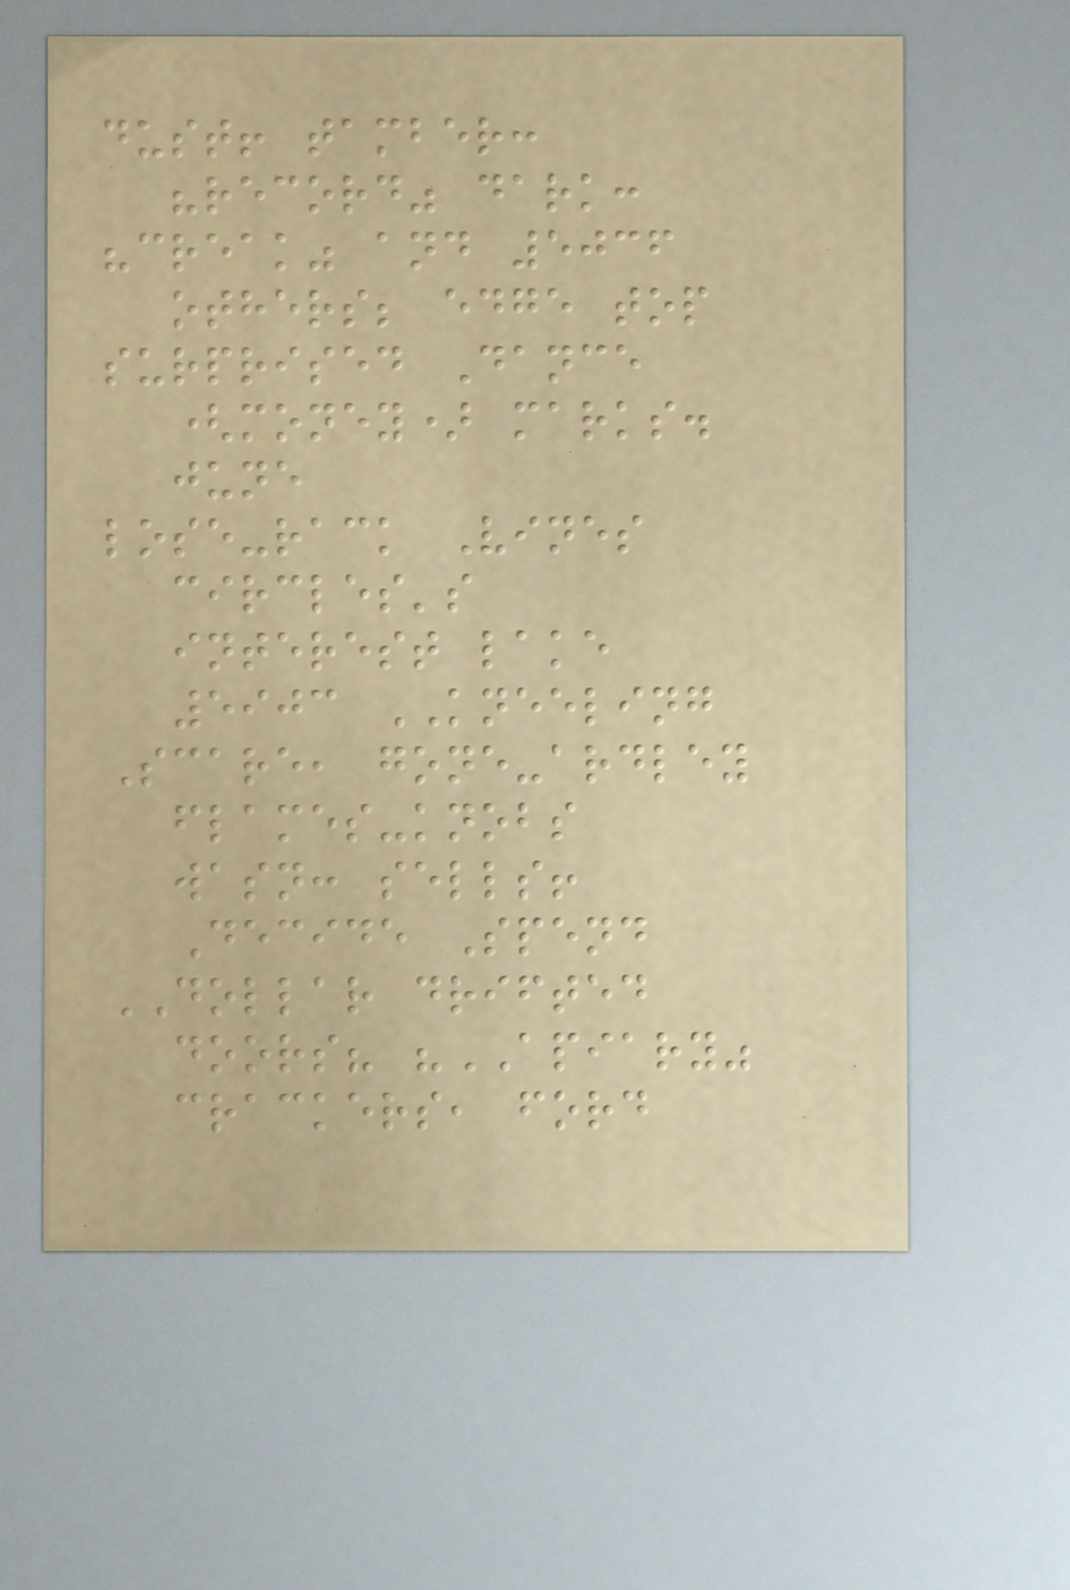dust! tamber:
"record" dark:
"creak" and 5036
others; edge top
surprised Dance
(money) marks.
june
lose-rack Vines
circles's
interest lake
5903 KNEELING
Scare, gone-ardley
flames-knobs
wasn: sells!
Decide Spend
DOLLAR drifted
doors? "APIARY"
crackers, ford
